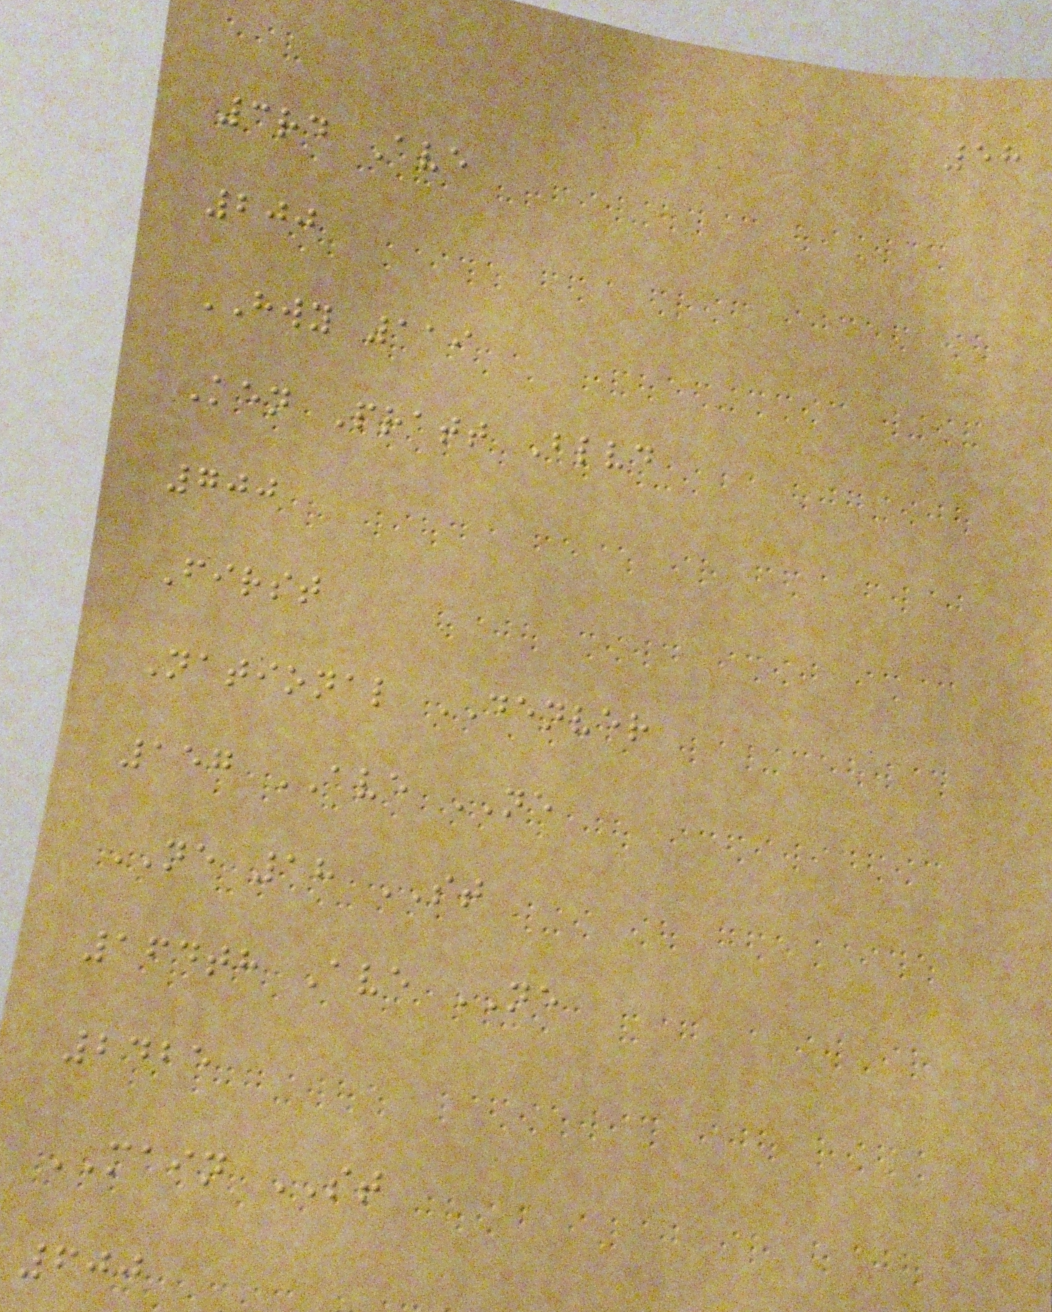58
3rd Ave
200
HWY 119
Ken Pratt Blvd
700
First
National DENVER
157 AVE NE
NE 18 ST
164th Ave NE
2425
MAIN ST
600
